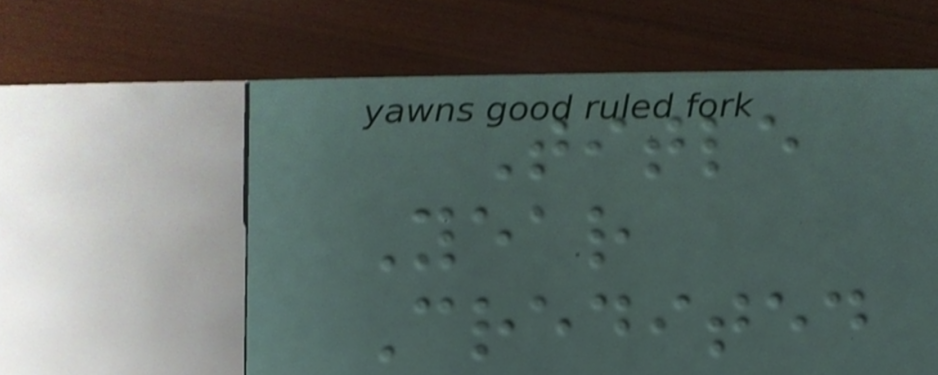Title
Year
Credited
